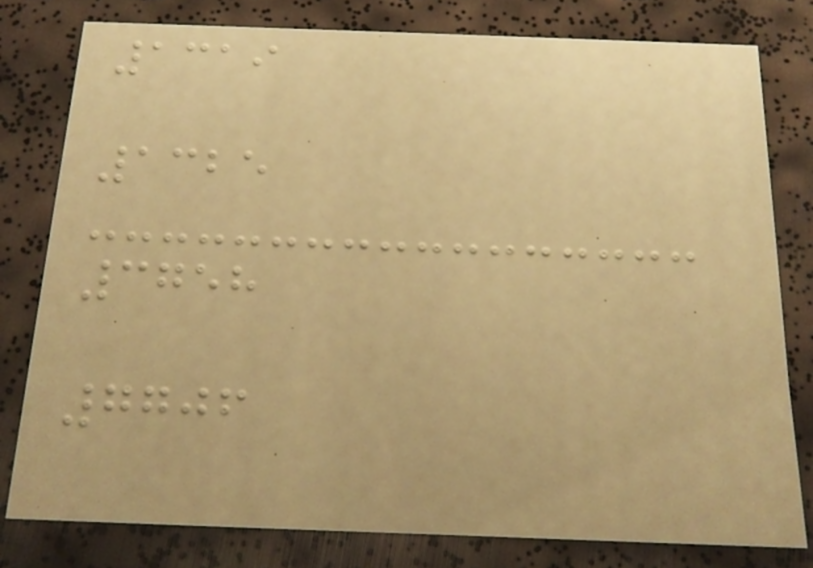1319
1325
3758
7706
